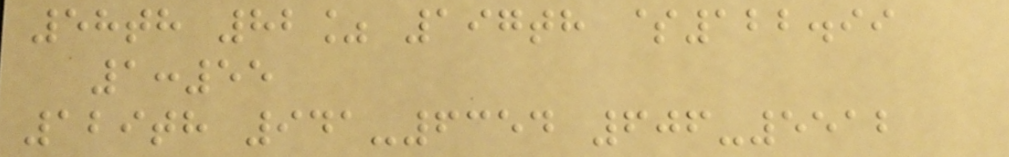58th 82% 197th $122.99
1:55
129th 941-6354 606-5512
